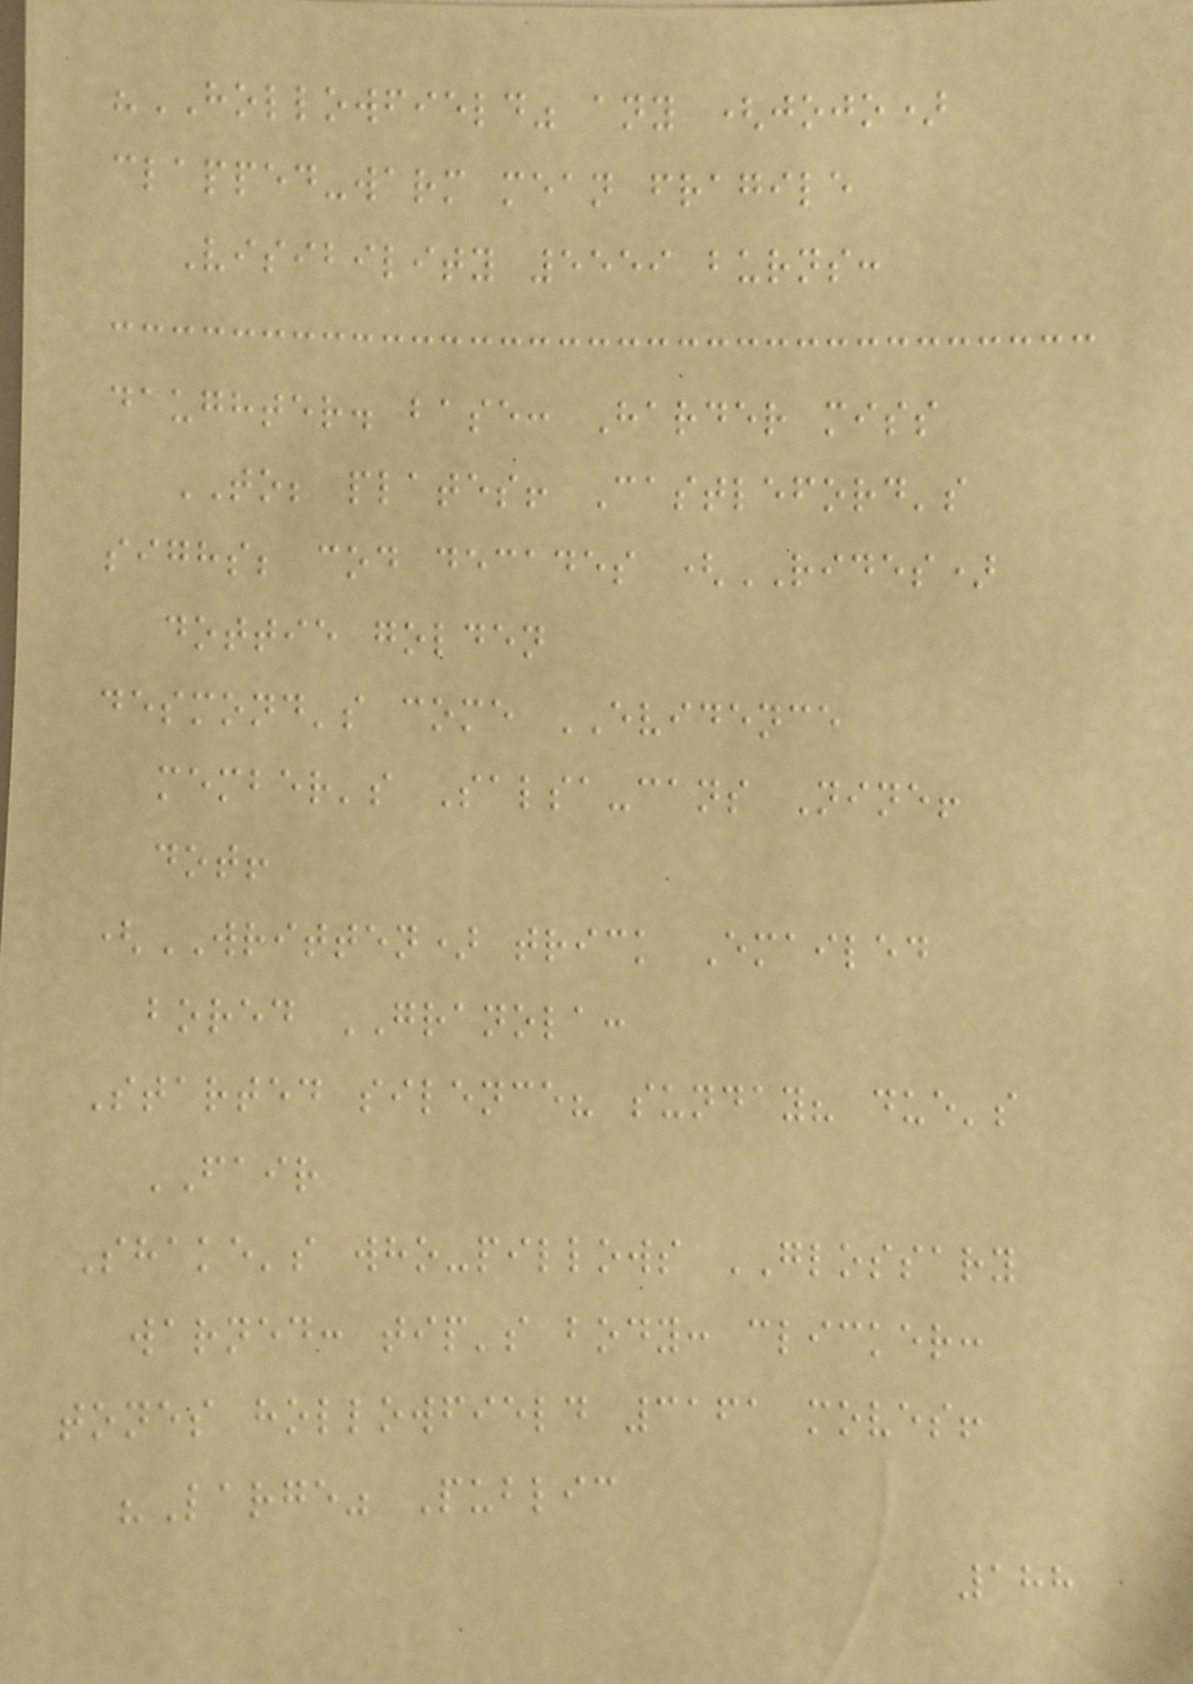"HOLLOWFIELD" any (jojo)
clapped-warm mean fragile
Visibility 5559 burns:
daughter. base: Harder miss
TO; plates! Castleford's
sighs; cod decades (RIDES)
dottie golden
desmond's come EVIDENCE
member's Salsa-cans Nine!
dot!
(WRITTEN) trick Emailed
bored GRANOLA:
Started silence? sunday? due's
FAIR
Shake's who-pillows GLOSSARY
warned: tip's body: clicker:
tones hollowfield 3161 moves!
"Large" Public
188
